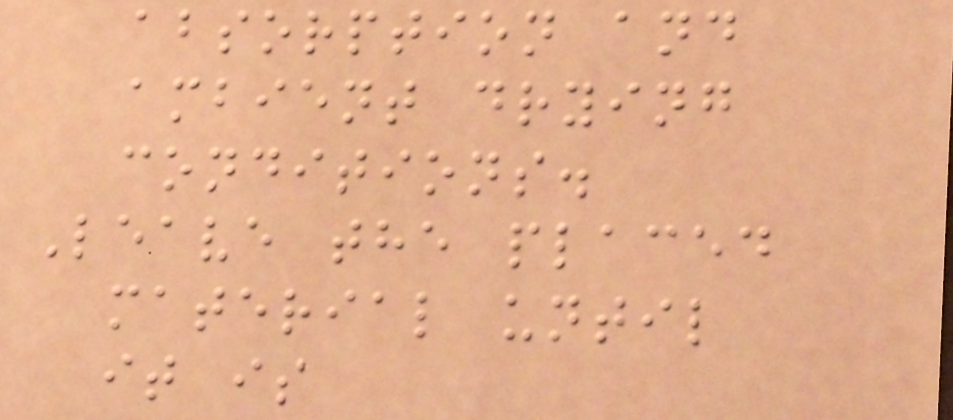absorption and
ambient drying
conditions.
Leave the placed
material until
it is
